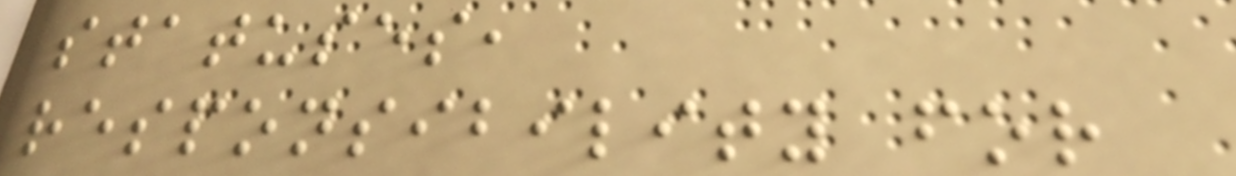statuses,
responsibility for
